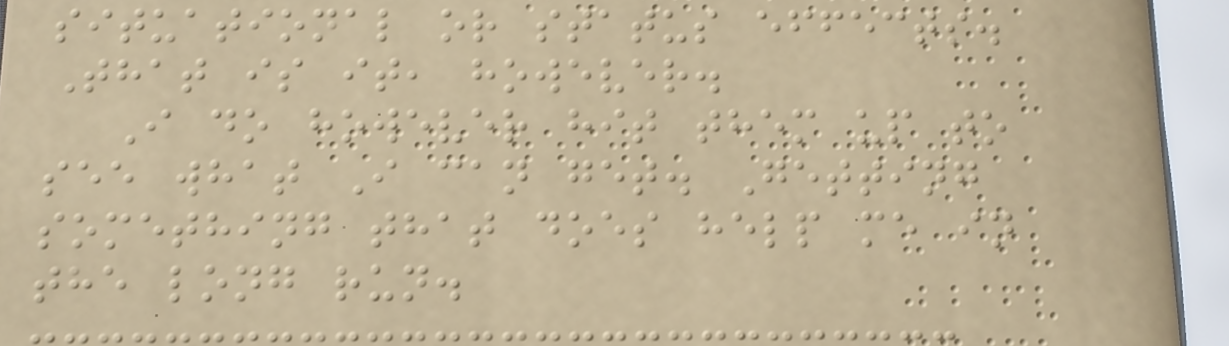situational or status effects.
That is it, however.
I do however hit them up to
see what I can get. Getting
something that does help me in
the long run.
